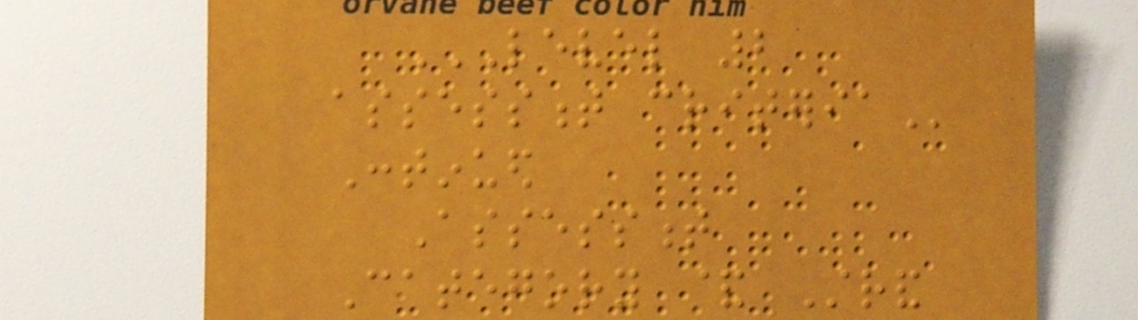LEVEL 2
ASSESSMENT CRITERIA
Continued
Assessment
Category & Strand
